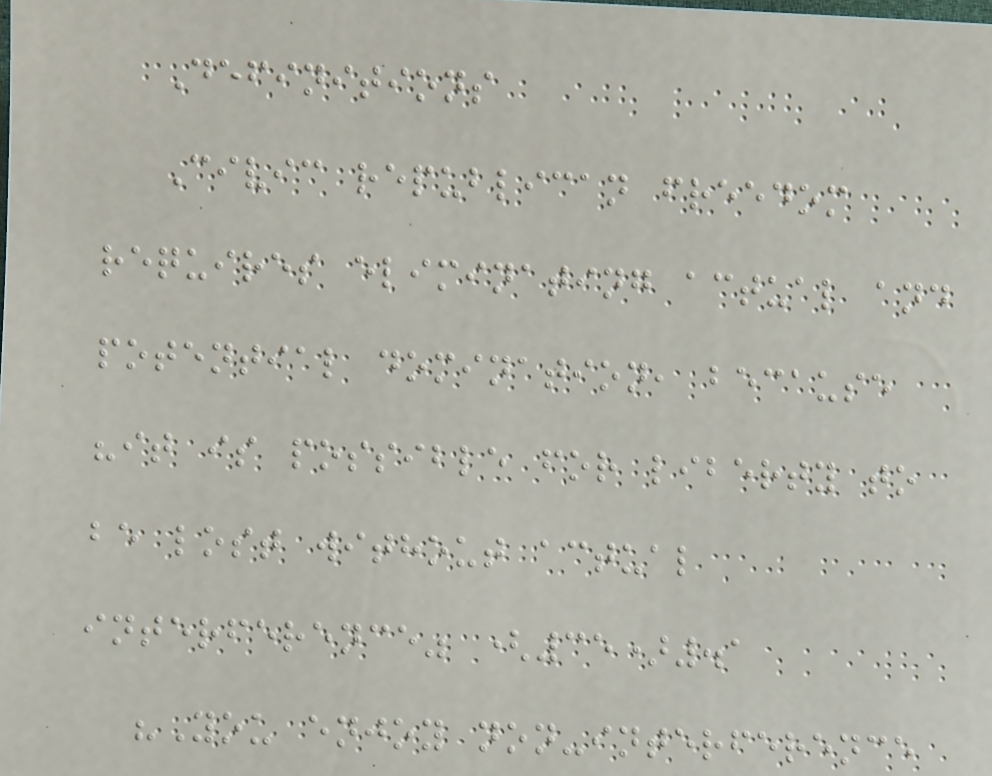Definitions
Civic republican freedom
requires eliminating actual and
potential domination, because
"it is possible for liberty to
be lost without actual
interference" (35).1
"You enjoy non-interference
